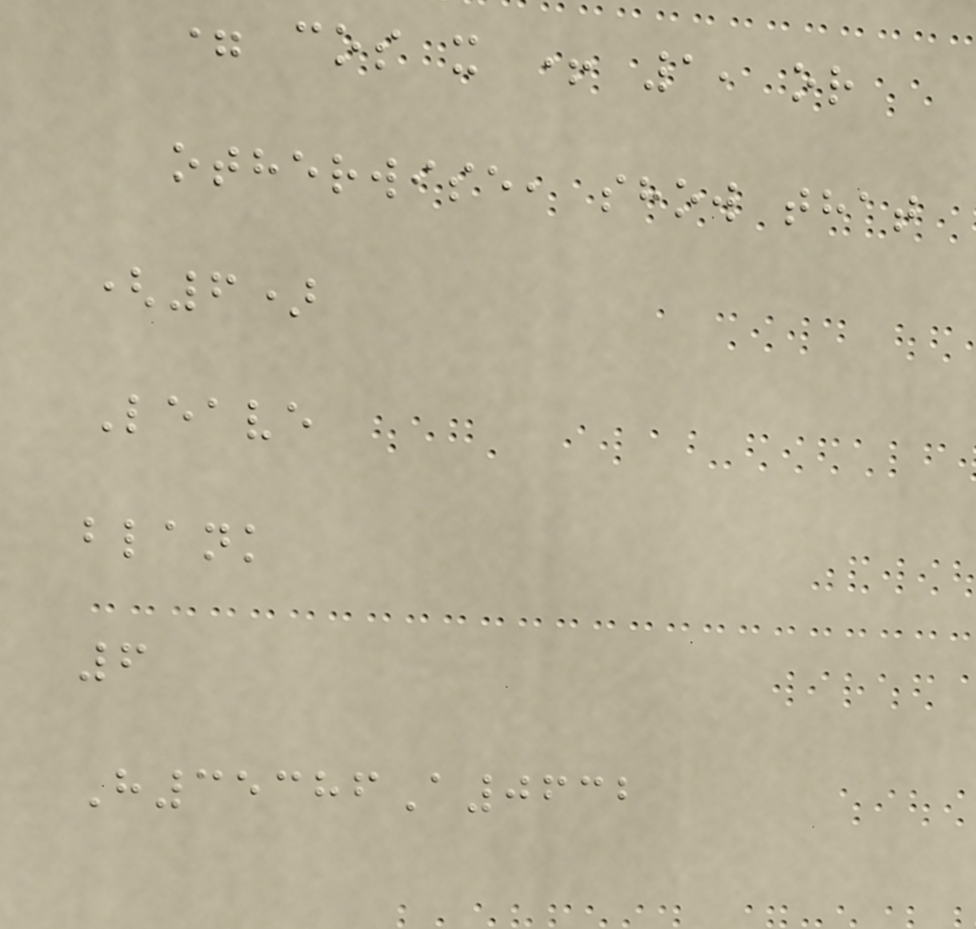= cos x + 1, or
otherwise, show that
(6)
Leave
blank
6
H35386A0632
